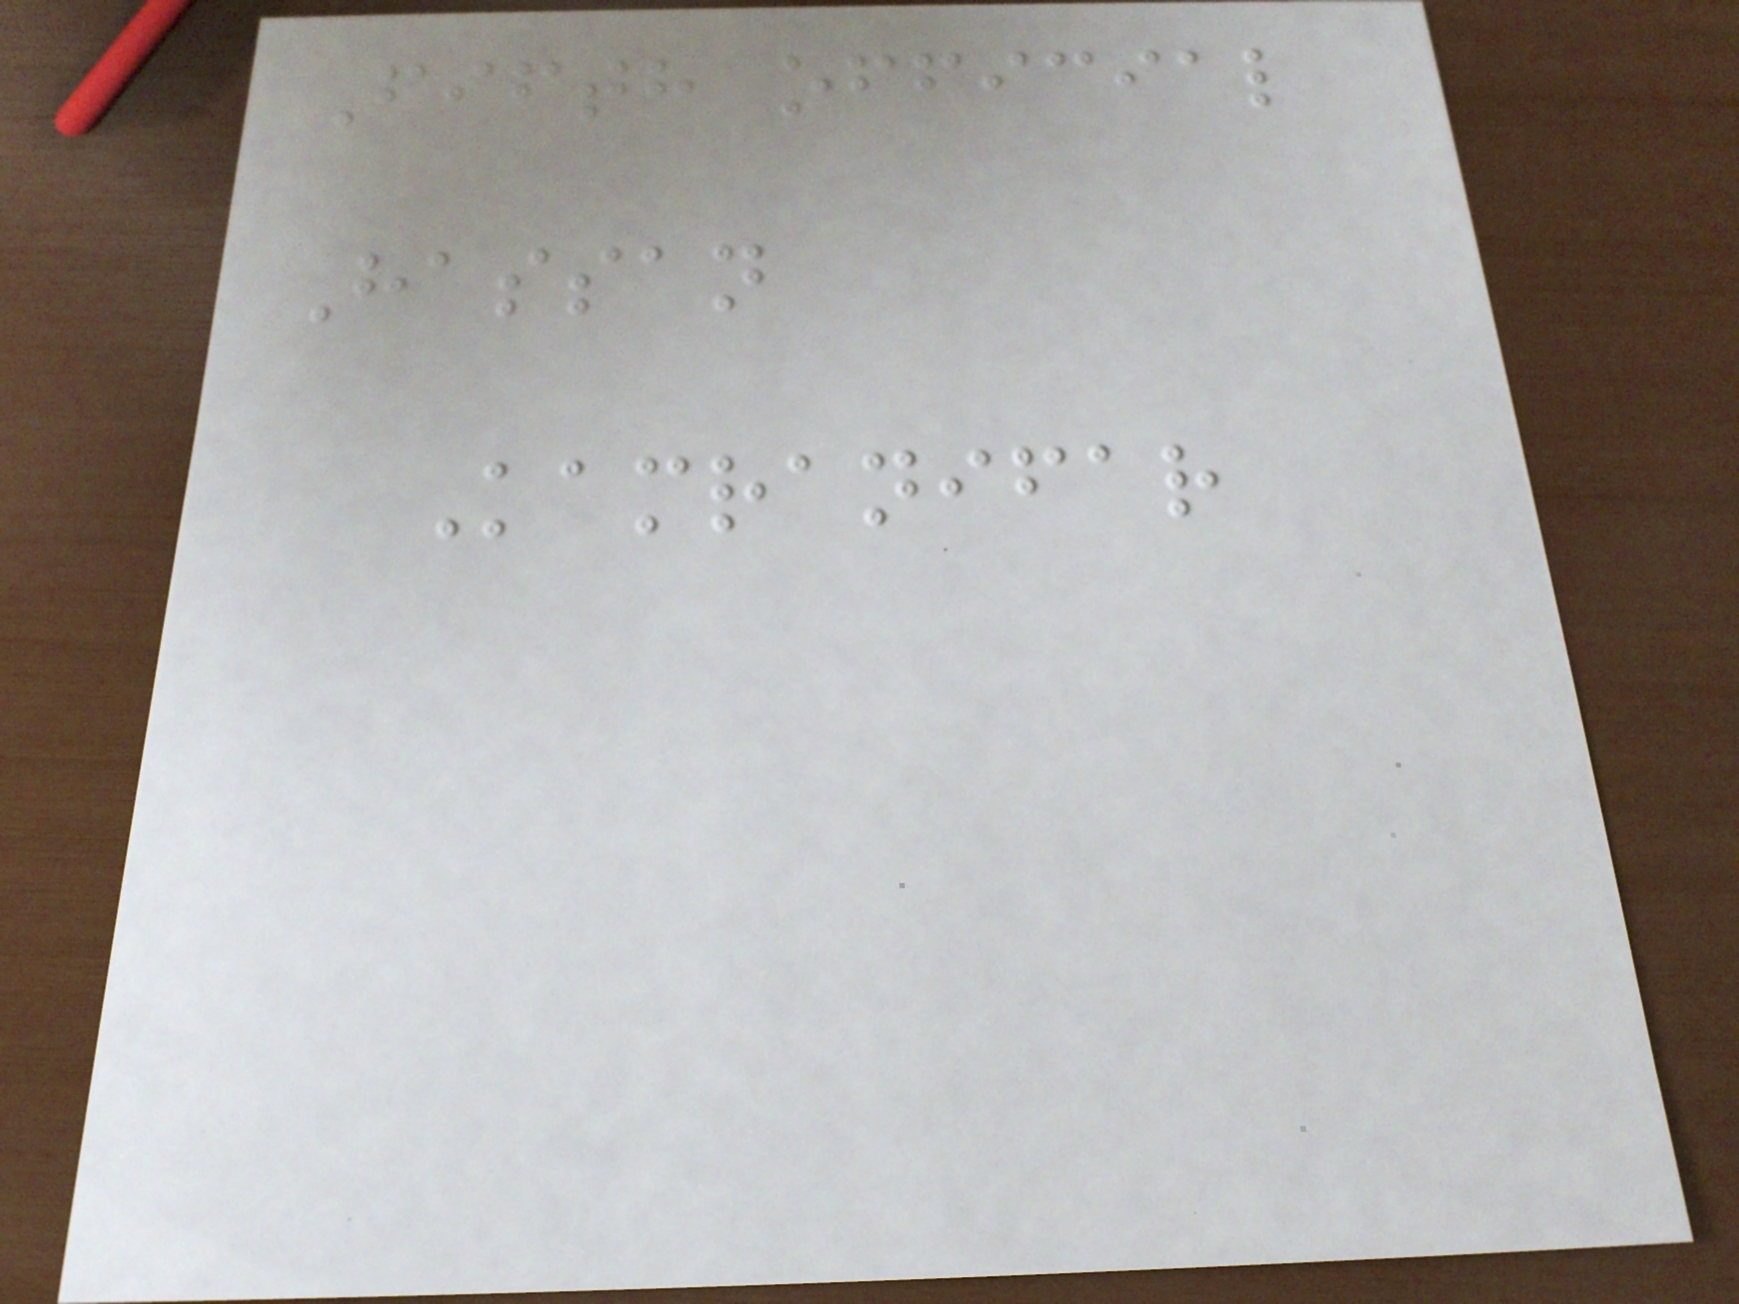Fifth official
Hassan
Kamranifar
